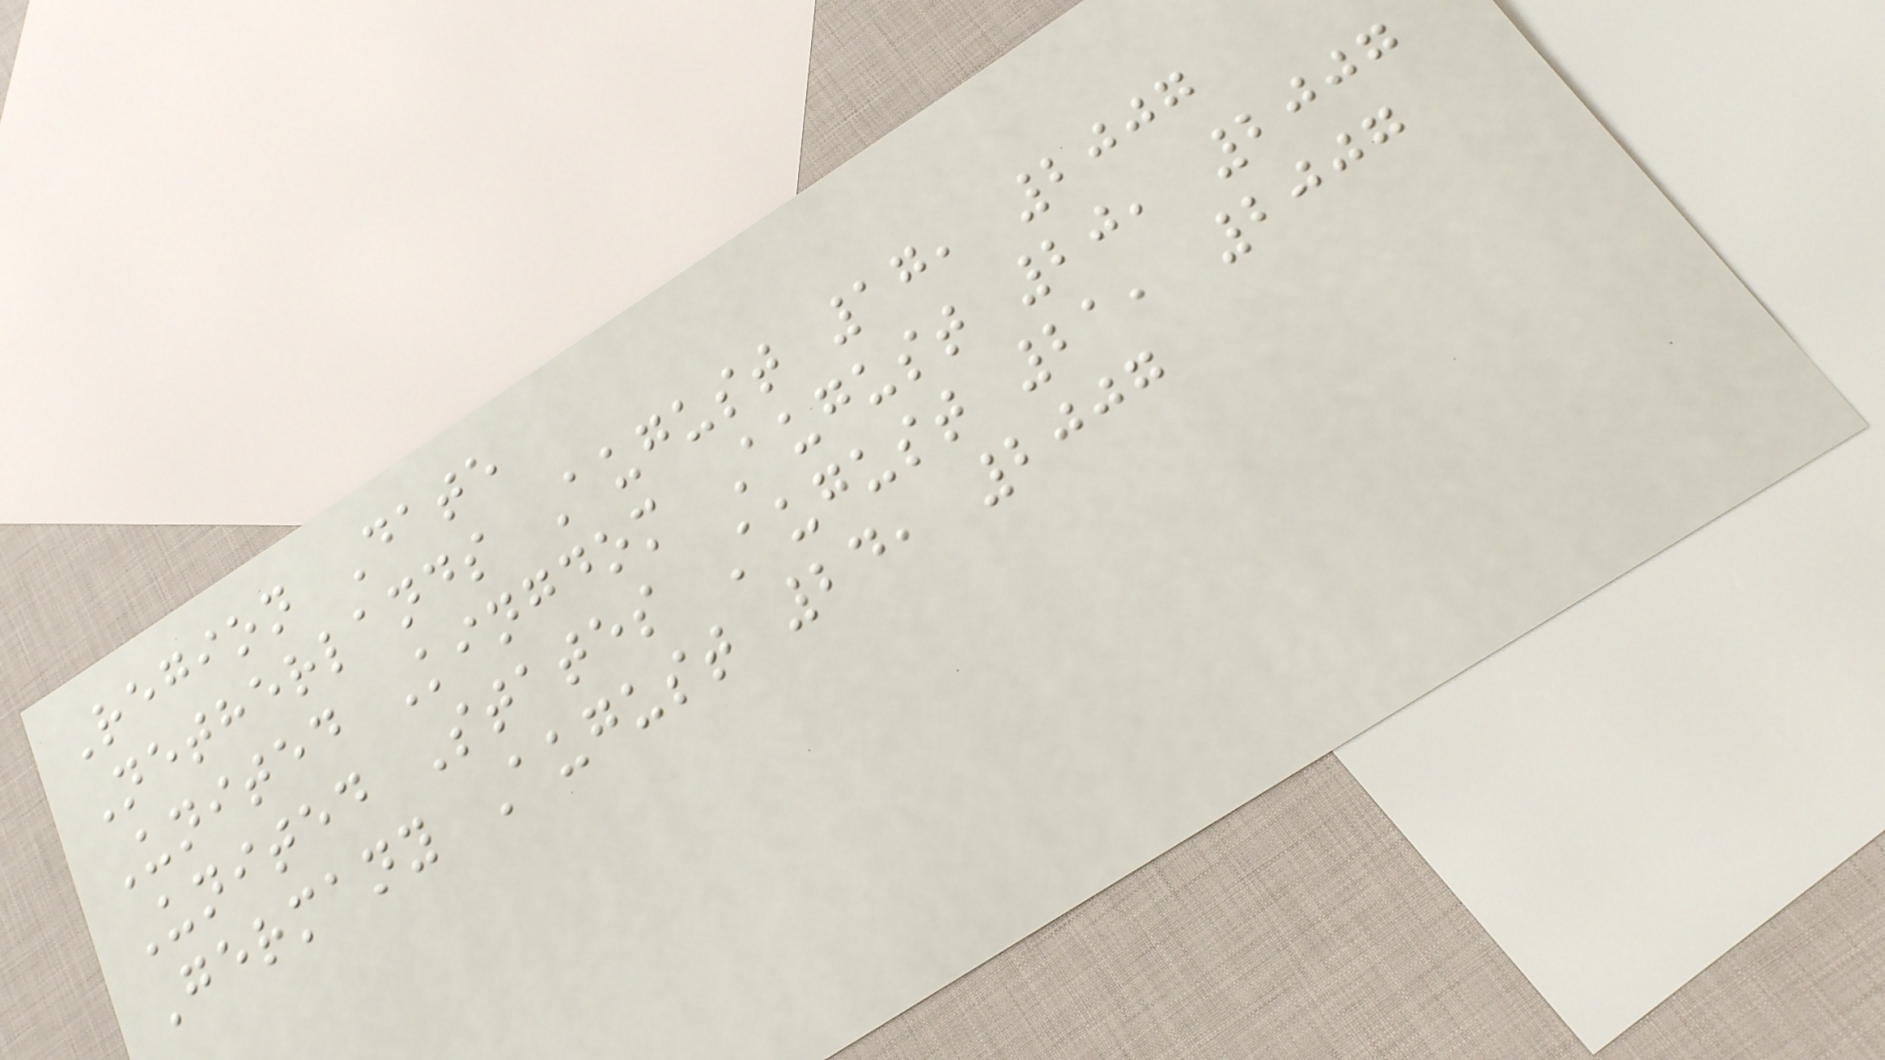Region Date
Netherlands August 17, 2007
United Kingdom August 20, 2007
United States August 21, 2007
Germany August 24, 2007
